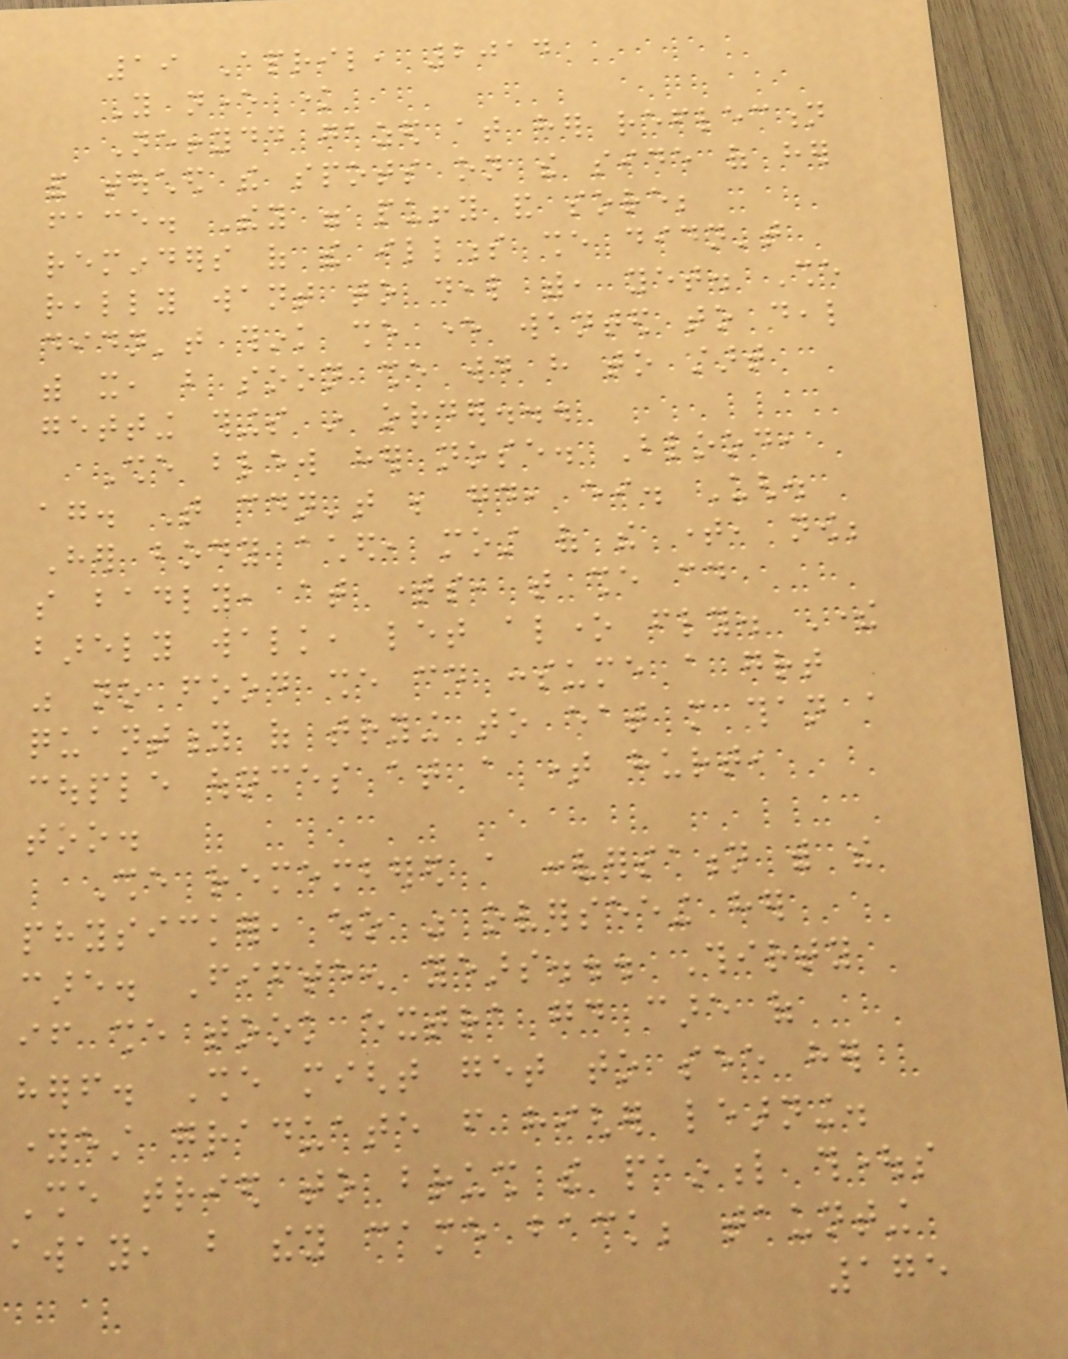19 April, 2014
You never know
Neffydd gazed at her reflection
and touched the spots on the side of her
face. They were puffy and sore;
reminders of the illness she didn't
really want to deal with, yet. She
didn't think she ever wanted to deal
with it, but soon she would have to start
getting things in order...
She blew her nose. Blood,
again. That couldn't be good, either. Ugh.
Her body ached, most of the time, now;
so badly, at times, that she could
barely walk, let alone fly. There
was no food she could consume a great
quantity of trying to eat more than a
couple ounces at a time hurt,
too.
She remembered a conversation with the
physicker, who was overseeing her
care. Fifteen years... Thirty
if she took extra good care of
herself. She might get to see her
youngest graduate from higher learning.
She tried to brush the painful thoughts
away, but they came back; taunting
175
